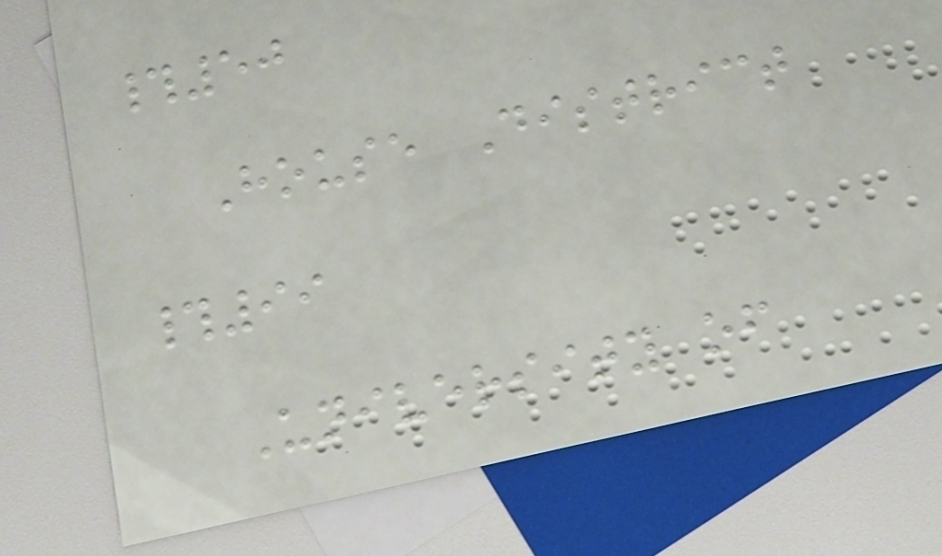#50
House District
#99
University of
